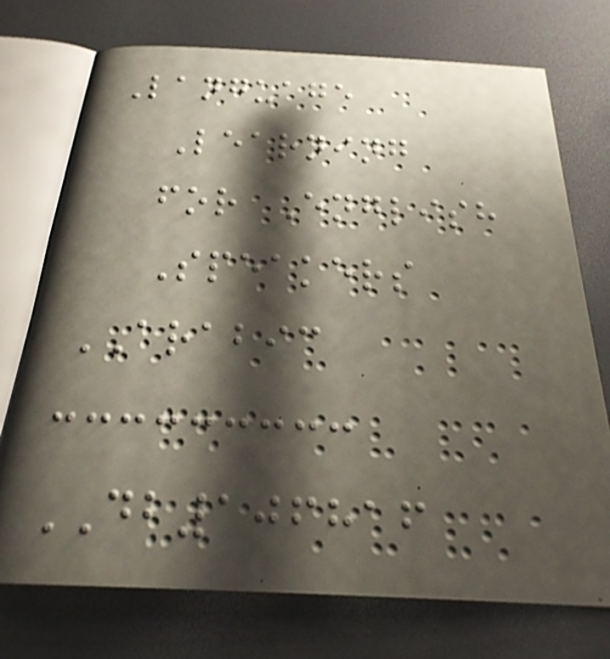Language
Learning
for English
Speakers
ARABIC
DB106816
